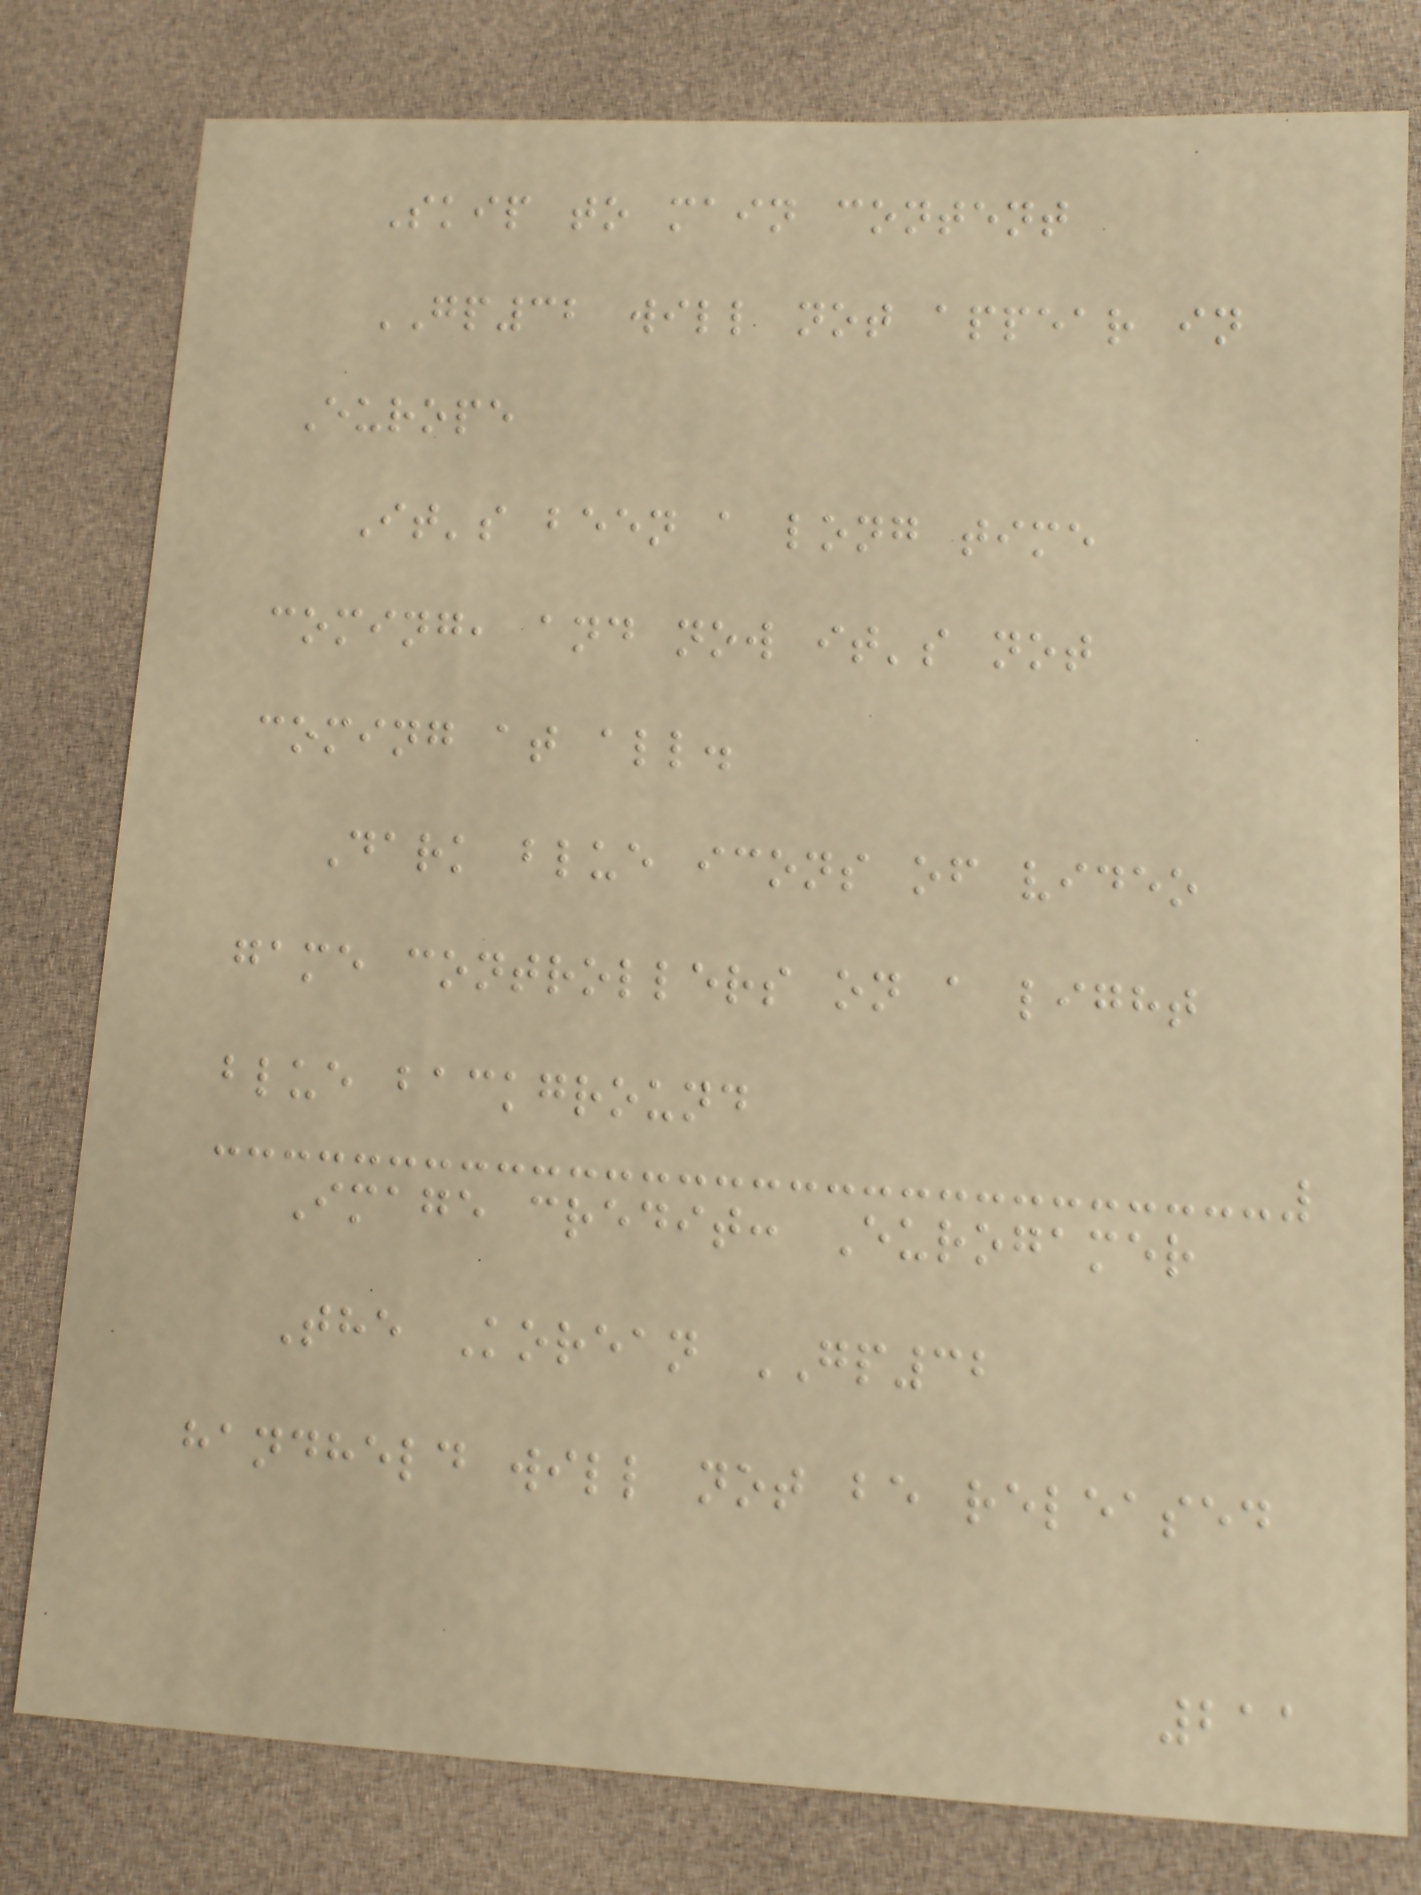Skip to main content
GP32 will not appear in
Europe
It's been a long time
coming, and now it's not
coming at all.
Dark blue icons of video
game controllers on a light
blue background
Image credit: Eurogamer
The Korean GP32
handheld will not be released
211
